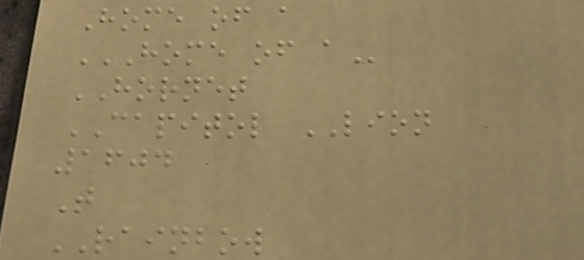Home of a
HOME OF A
HORNET
CAPITOL LION
1604
T
RAINBOW
